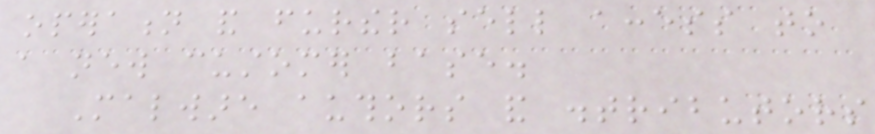operation and further sell access to
a new customer base.
Malware authors and distributors
